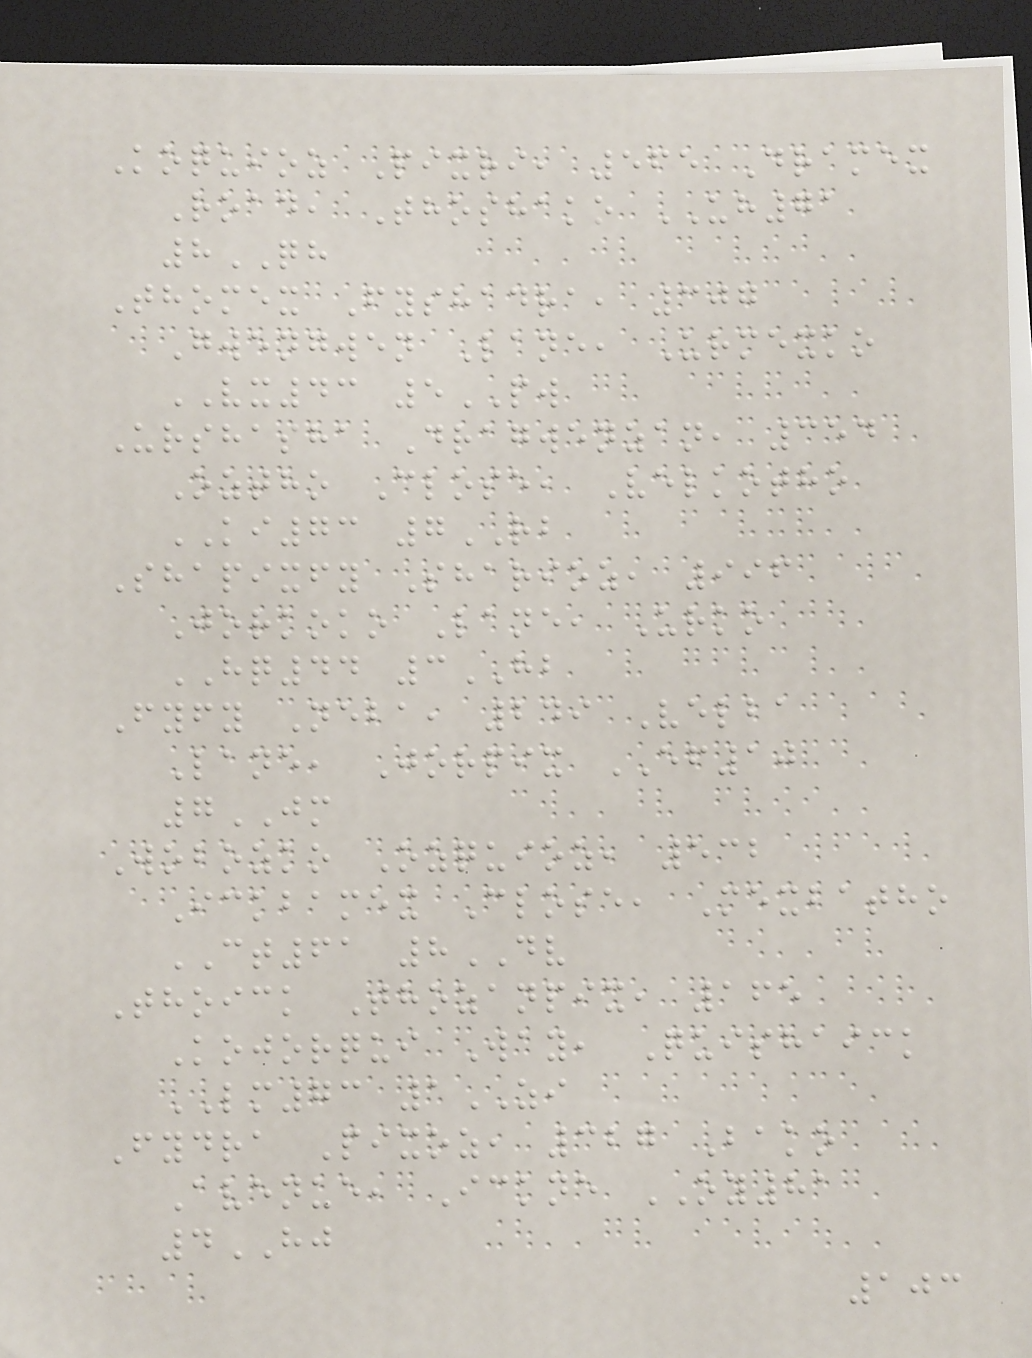Koquioz Pixri, 565 Dramex
Road, Thoshako UH71
8QH
Thomex Fyshadra, 307
Gwengwen Lane, Urmexko
VX43 5PW
Urshasha Dragwenzan, 354
Oztho Close, Velkotho
KI73 7RB
Shapixfy Sharioz, 996
Jorkoko Lane, Urko
HQ44 3HB
Fyfy Neba, 249 Velba
Lane, Jorpix EF10
7JM
Wobozko Ozquioz, 532
Ickbamex Close, Mexbatho
CT61 8DV
Thoick Thozanpix, 165
Kojorqui Way, Quishaick
LM73 1ZI
Fydra Pixoz, 327 Bako
Avenue, Ickne OY81
4HJ
103
